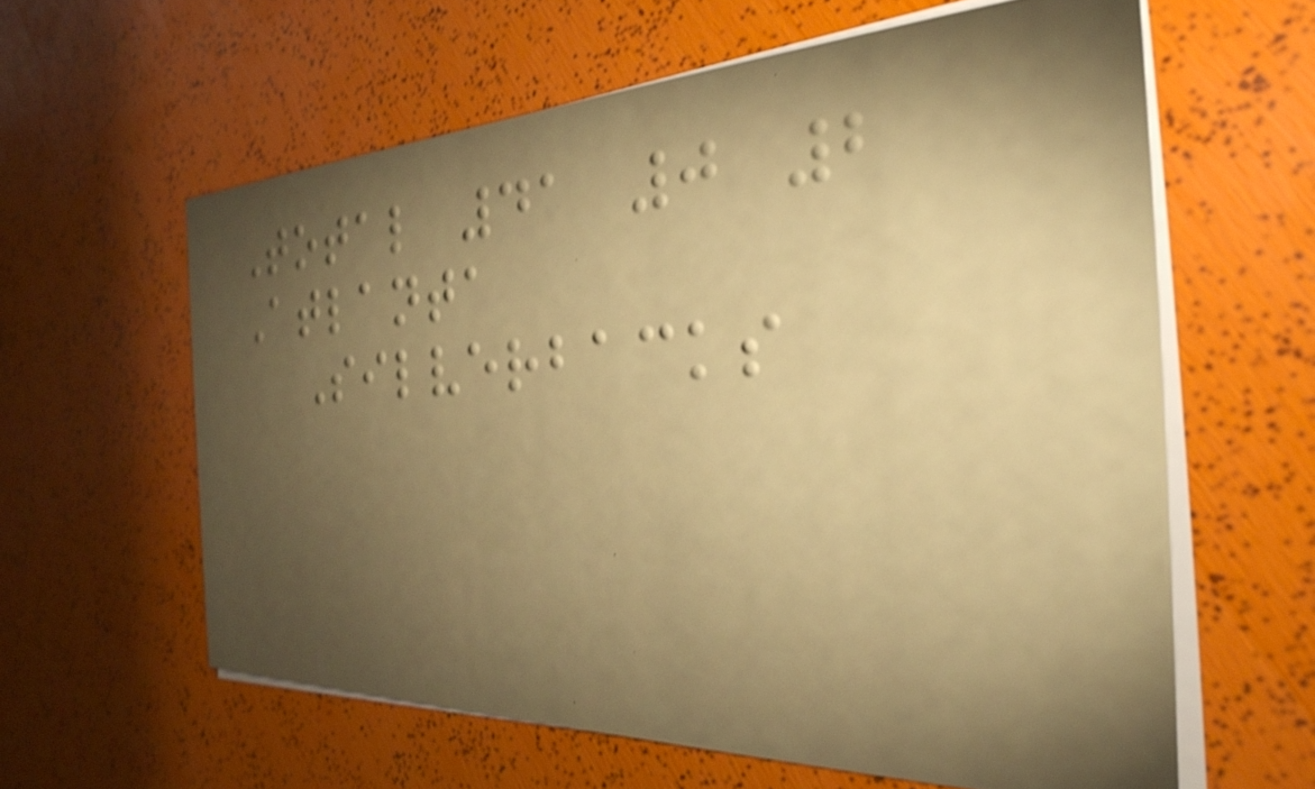Total 41 0 2
Atlanta
Silverbacks
